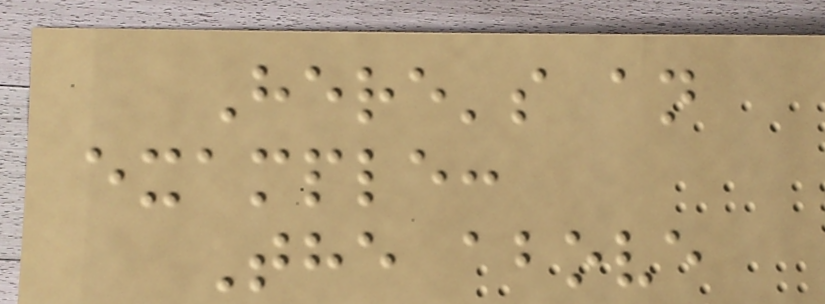Here's an
example:
The above
